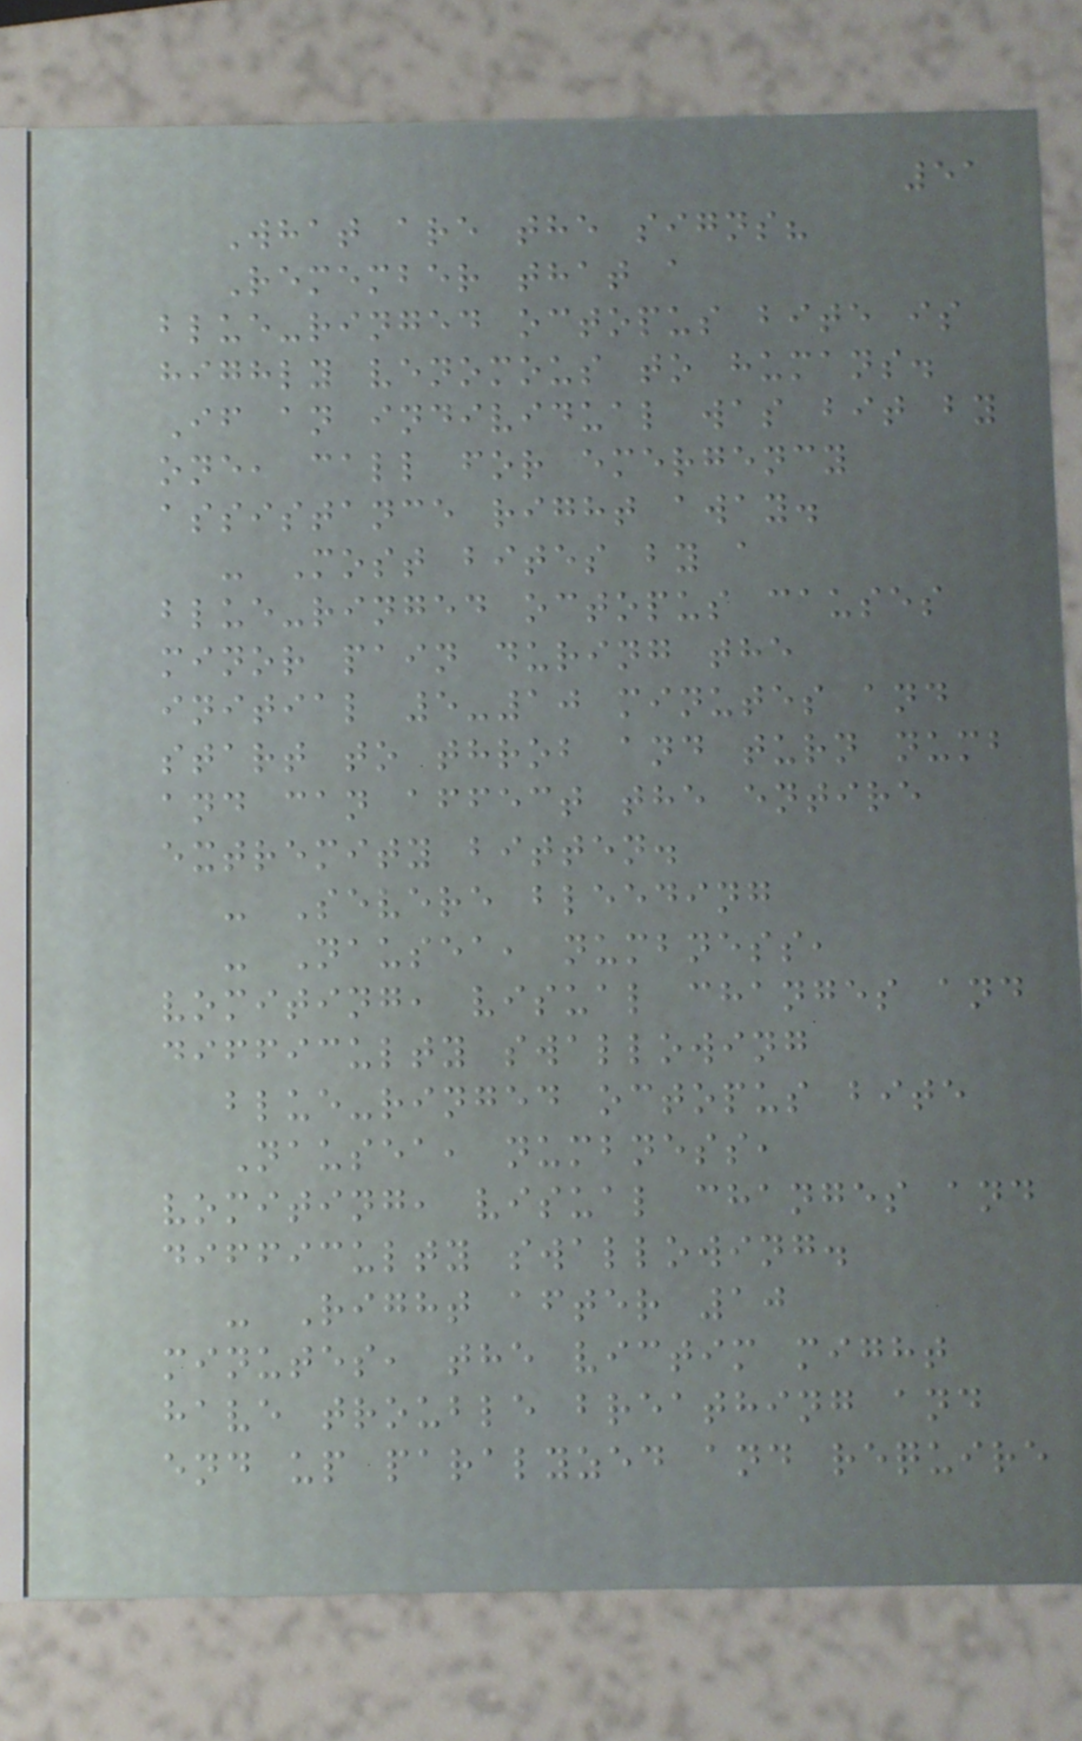51
What are the signs?
Remember that a
blue-ringed octopus bite is
highly venomous to humans.
If an individual was bit by
one, call for emergency
assistance right away.
- Most bites by a
blue-ringed octopus causes
minor pain during the
initial 5-10 minutes and
start to throb and turn numb
and can affect the entire
extremity bitten.
- Severe bleeding
- Nausea, numbness,
vomiting, visual changes and
difficulty swallowing
blue-ringed octopus bite
Nausea, numbness,
vomiting, visual changes and
difficulty swallowing.
- Right after 10
minutes, the victim might
have trouble breathing and
end up paralyzed and require
